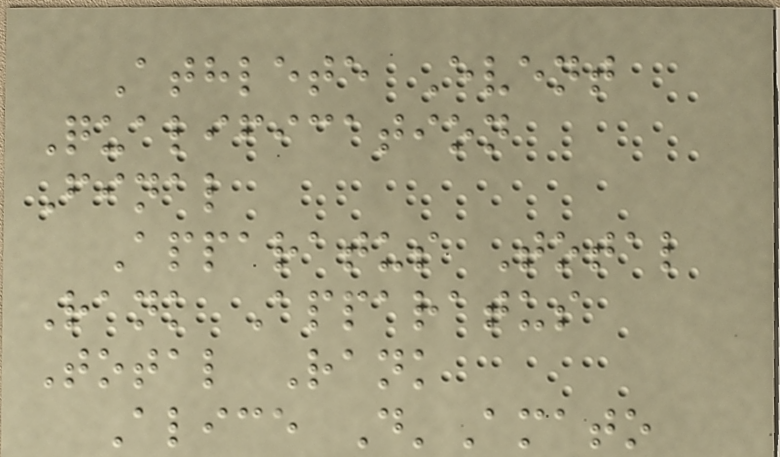Athlete Event
Qualification
Final
Apparatus Total
Rank Apparatus
Total Rank
Alice D'Amato
